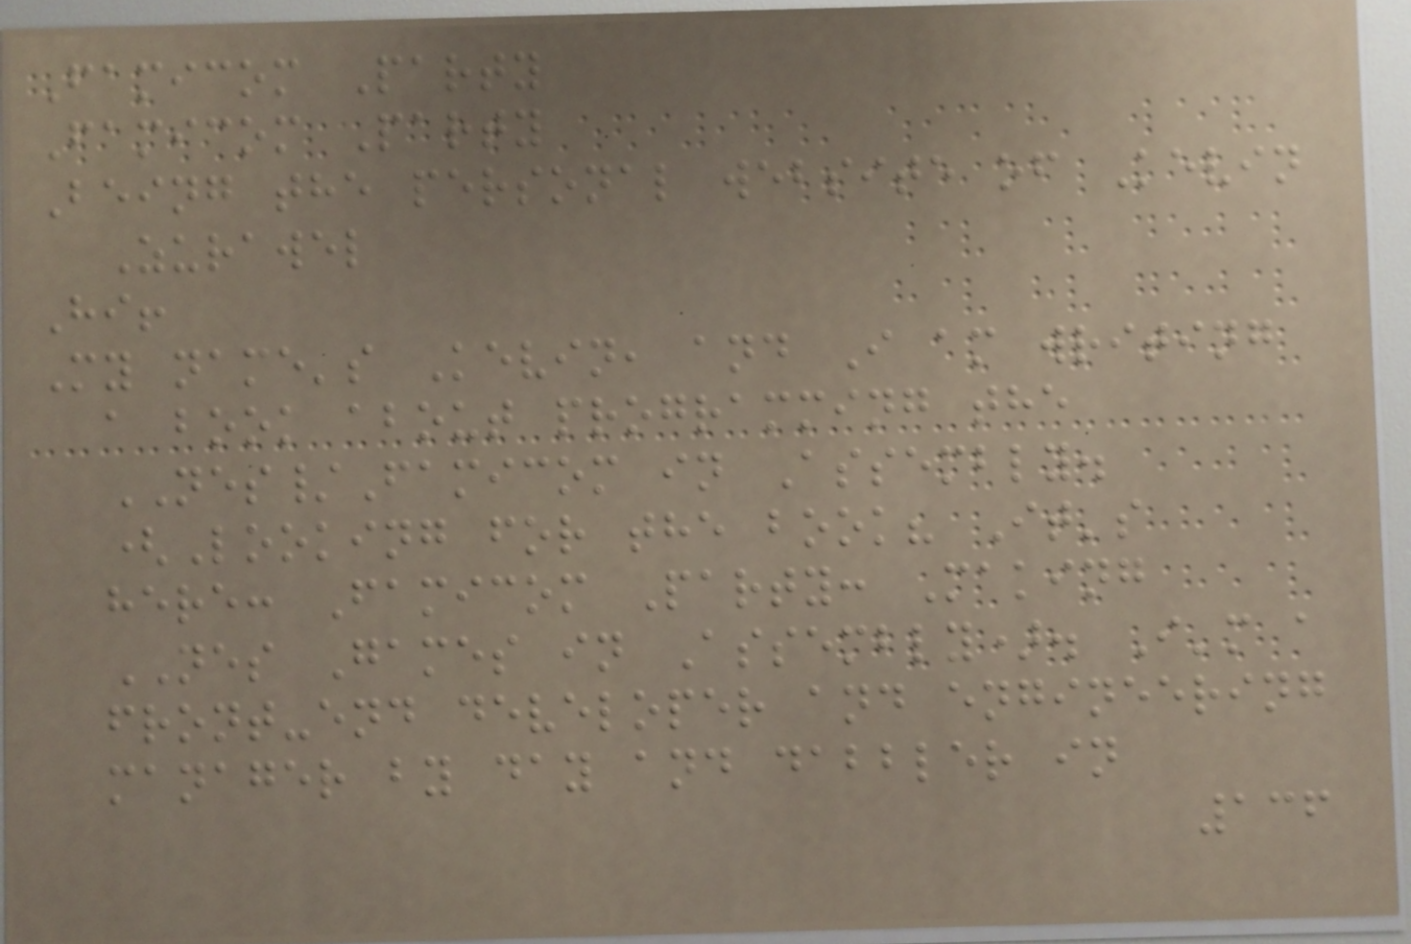Famicom Party
Famicom Party
Being the personal website of Kevin
Zurawel
Hi!
My name's Kevin, and I am writing
a book about programming the
NES/Famicom in Assembly.
(Looking for the book? It's
here: Famicom Party: Making
NES Games in Assembly). I'm a
front-end developer and engineering
manager by day and dabbler in
136
